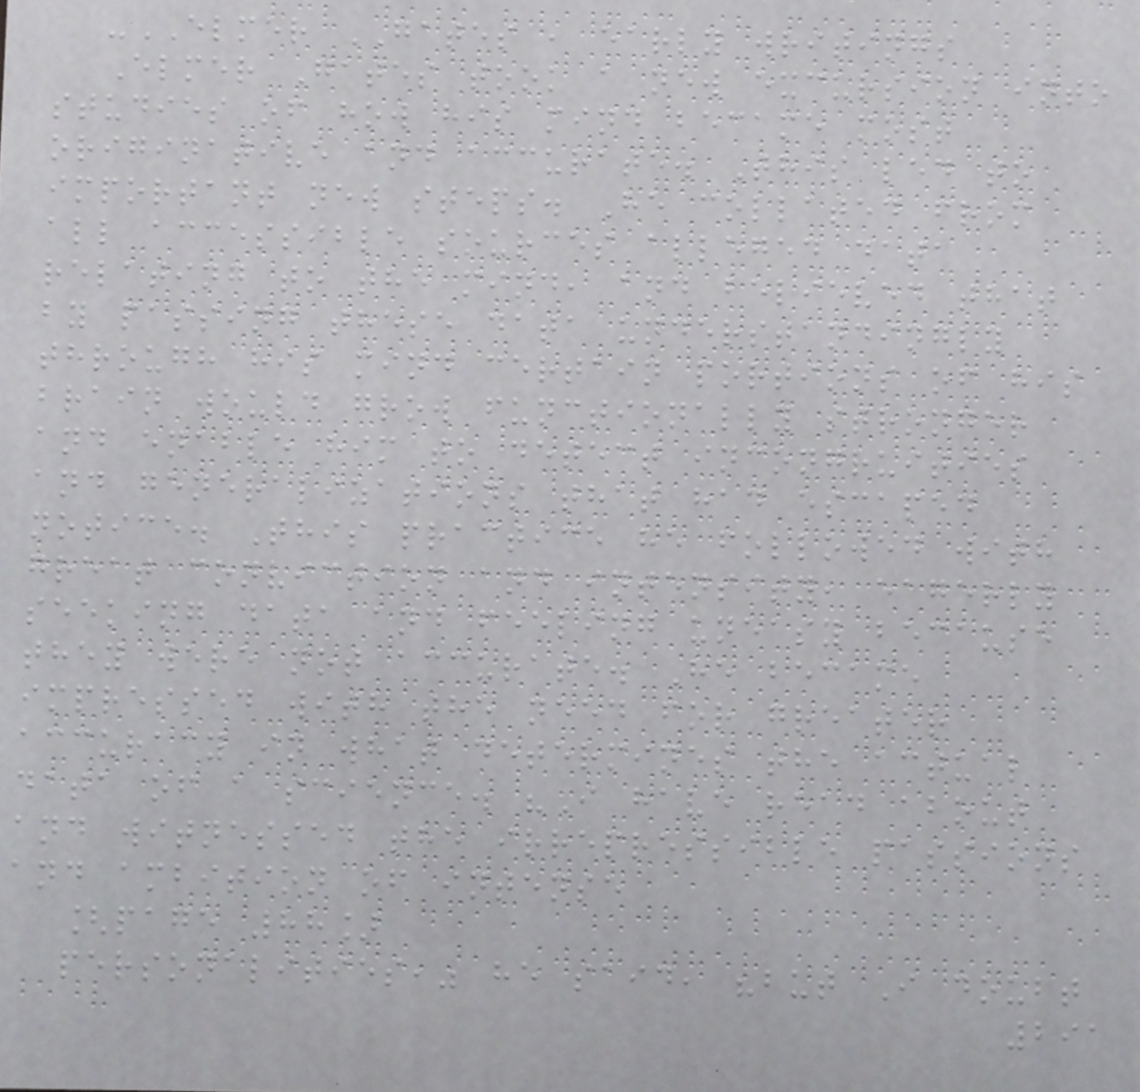-ELMER GATES , early writings
Elmer Gates took a new excursion into
studies of how his mind became most
originative and accurate. This led to
important new steps. He collated from
all accessible sources alleged data
relating to the mind, and believed that
by passing these data understandingly
through his mind certain portions of his
brain would grow functionally stronger
and enable him to detect incongruities
and generalizations that had escaped
notice. This practice he followed with
great conviction and intensity, eagerly
seeking data and feeling uneasy because
they were not accurate. He became
impressed with the need for greater
accuracy in what determines the actual
data of a science. "I have read about
and witnessed the irrepressible passions
and ambition of intense
[page 88]
personalities," he said, "but I doubt
291
